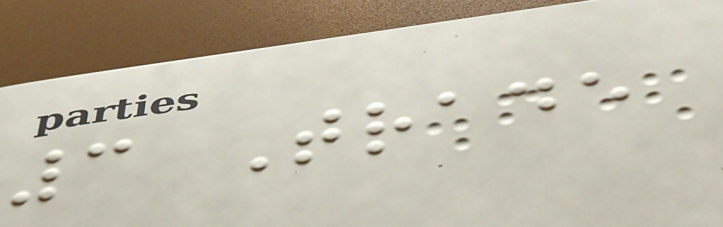3 Trade
